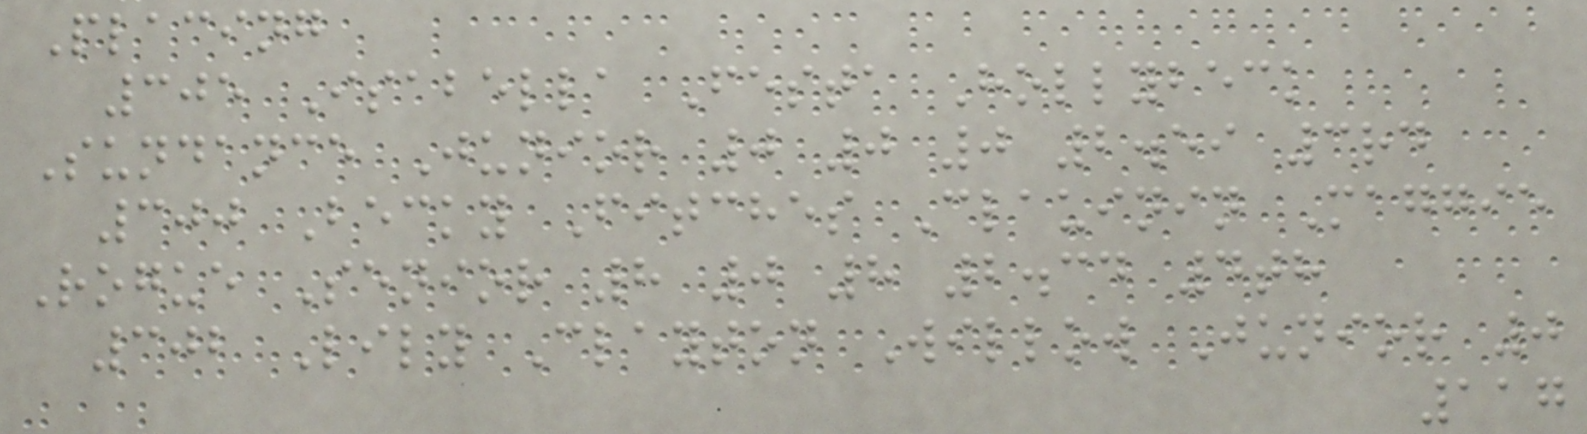Placing
305 Isabella Festa Hollybeck
Sundance Junior 0 0 0 2.59 3rd
300 Becky Fitches Clauinin Maggie
Rogue Senior 8 0 8 2.34 4th
302 Lily Clayton Willow Junior 0
117
